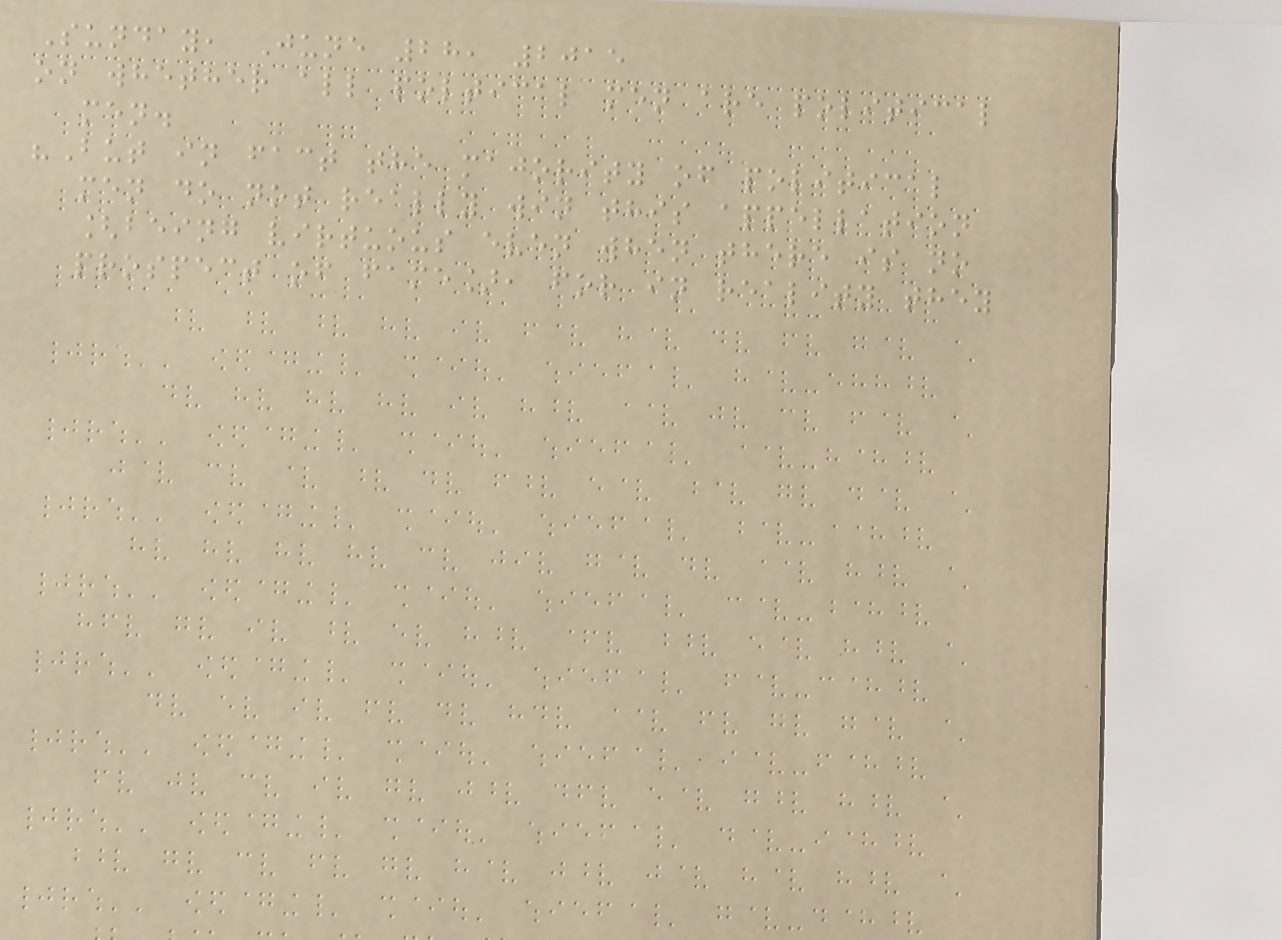Sunday, June 28, 2015
on whether all poltical men are political
men.
"But in fact the majority of political
men do not really win this appellation
[being virtuous even when there is no
prospect of fame], for in reality they
